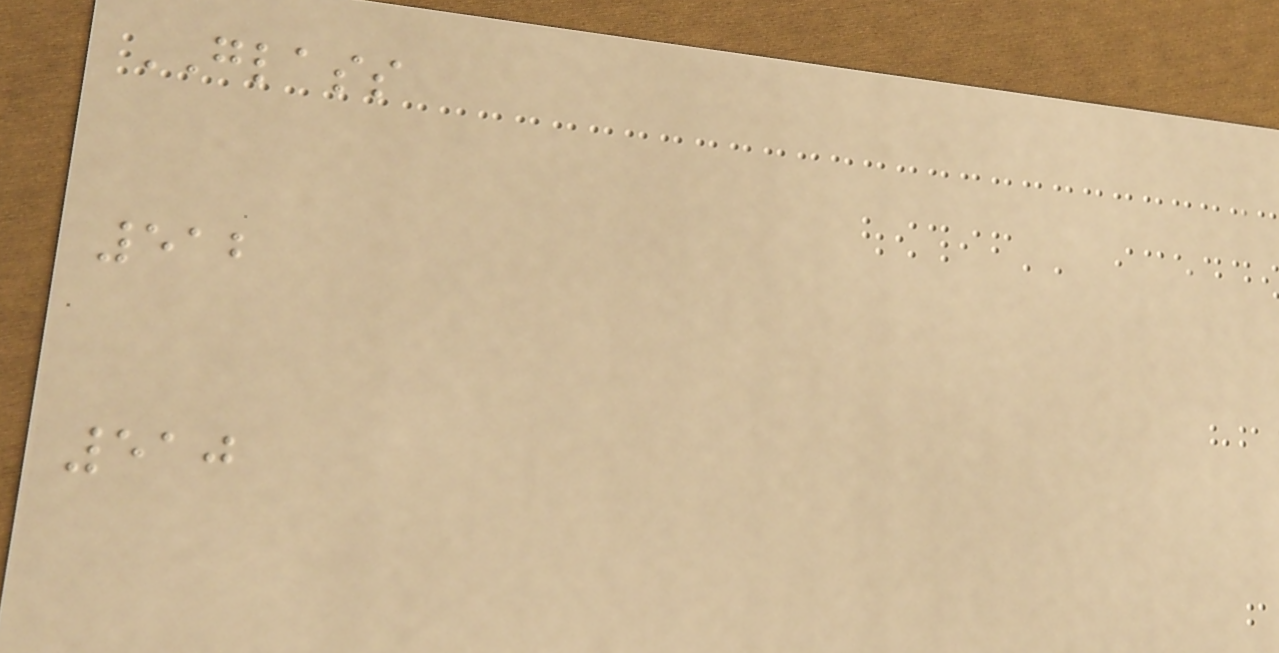GLASS
512
510
